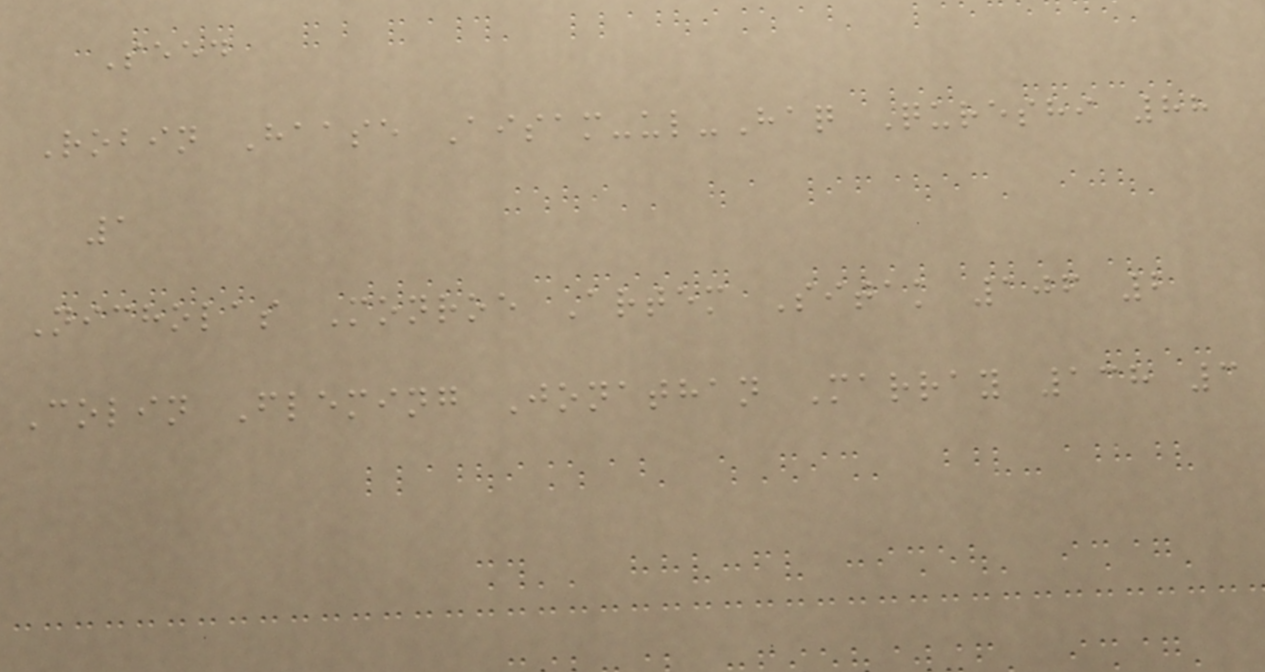Seed
Robin Haase Aisam-ul-Haq Qureshi 88
1
Nicholas Monroe Artem Sitak 106 2
Colin Fleming Jonathan Marray 138 3
